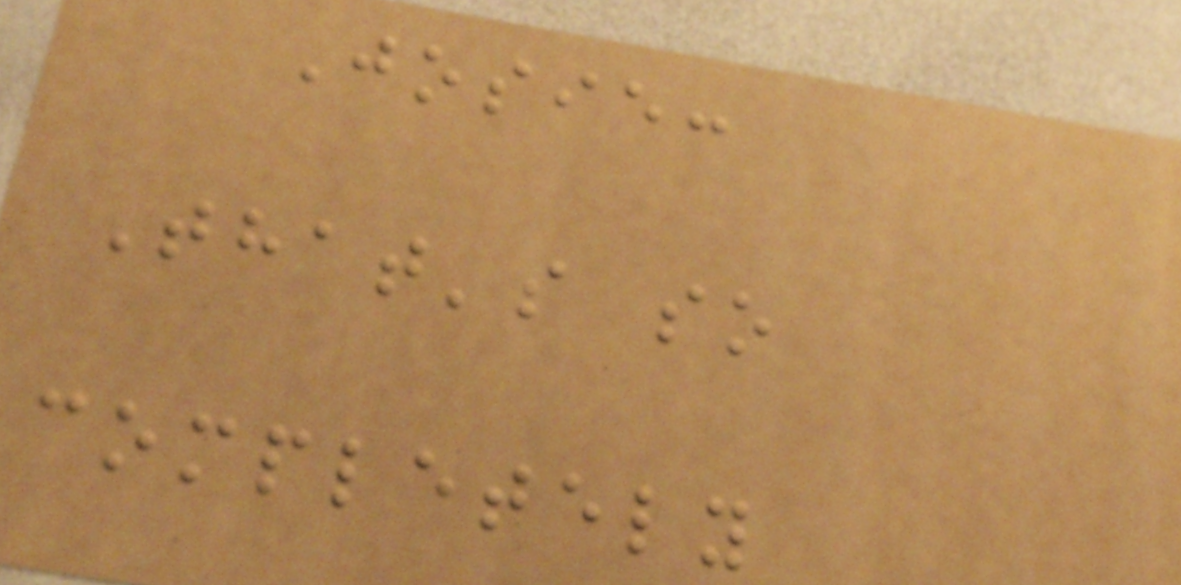Josie:
That's so
completely
